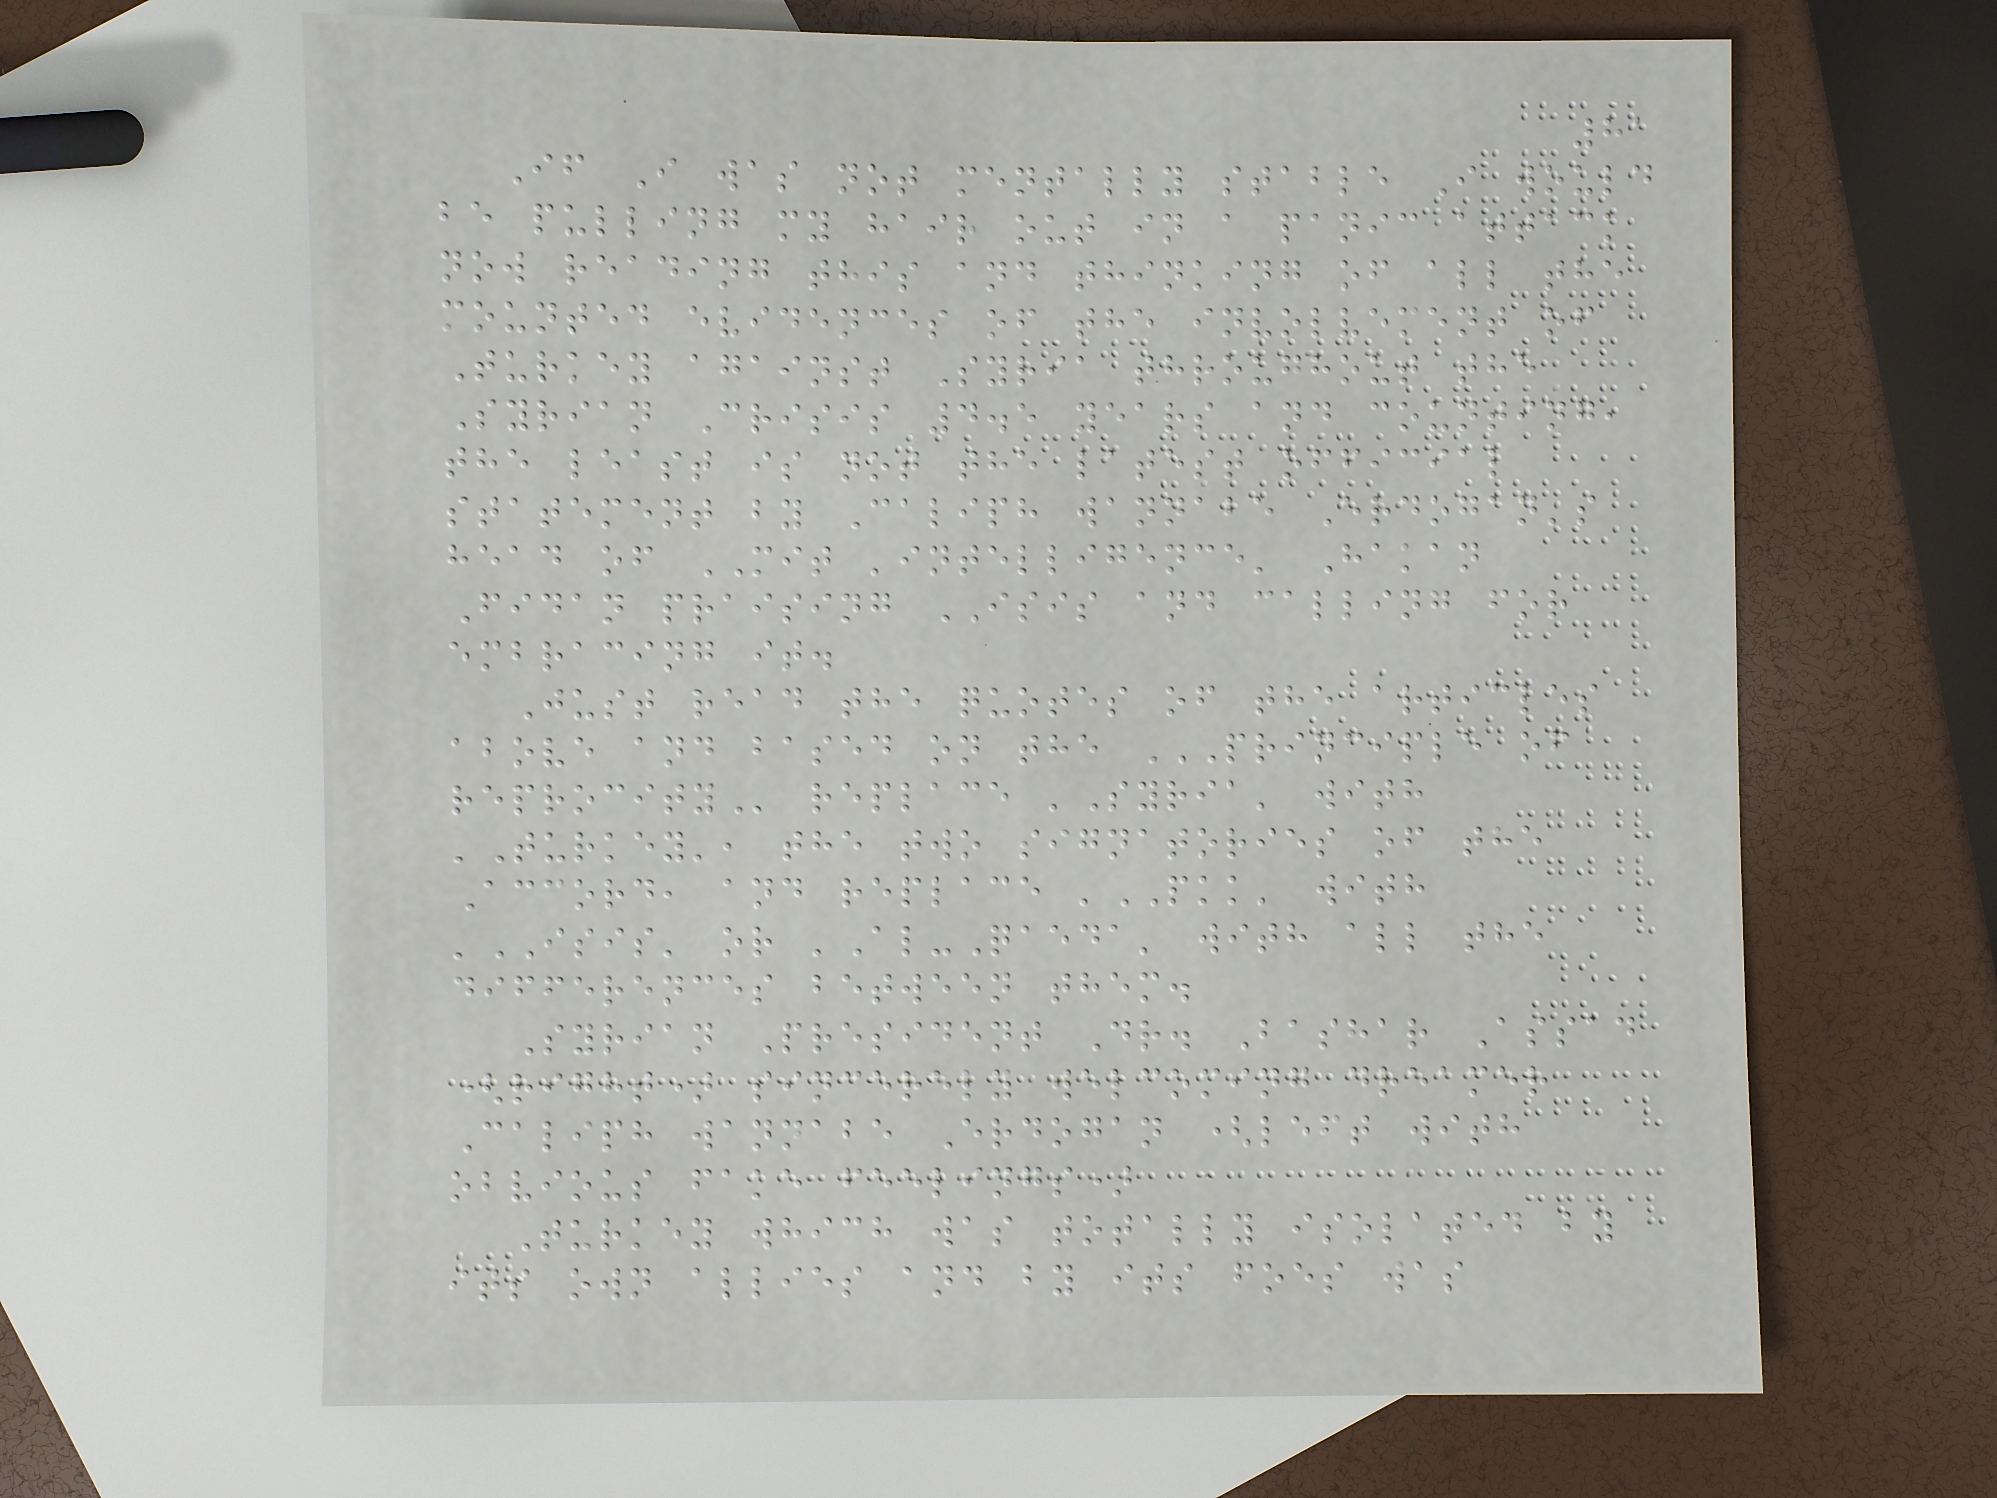81
If I was not mentally stable I would
be pulling my hair out in a panic attack
now reading this and thinking of all the
mounted evidences of the involvement of
Turkey against Syria throughout the
Syrian Crisis 4.5 years and counting,
the least is not the latest official
statement by Caliph wannabe Erdogan's
head of MIT 'intelligence' Hakan
Fidan praising ISIS and calling for
embracing it.
Just read the quotes of the articles
above and based on the PRINCIPLE OF
REPROCITY replace 'Syria' with
'Turkey', the two signatories of the
Accord, and replace 'PKK' with
'ISIS' or 'Al-Qaeda' with all the
differences between them.
Syrian President Dr. Bashar Assad
(right) sincerely welcoming dreamer
Caliph wannabe Erdogan (left with
obvious fake feelings)
Turkey which was totally isolated by
its own allies and by its foes was
